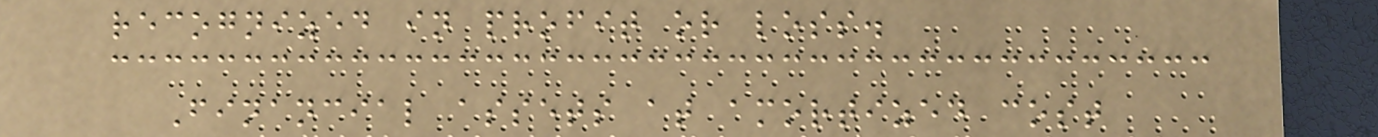recognized in profit or loss.
Financial assets at amortized cost
